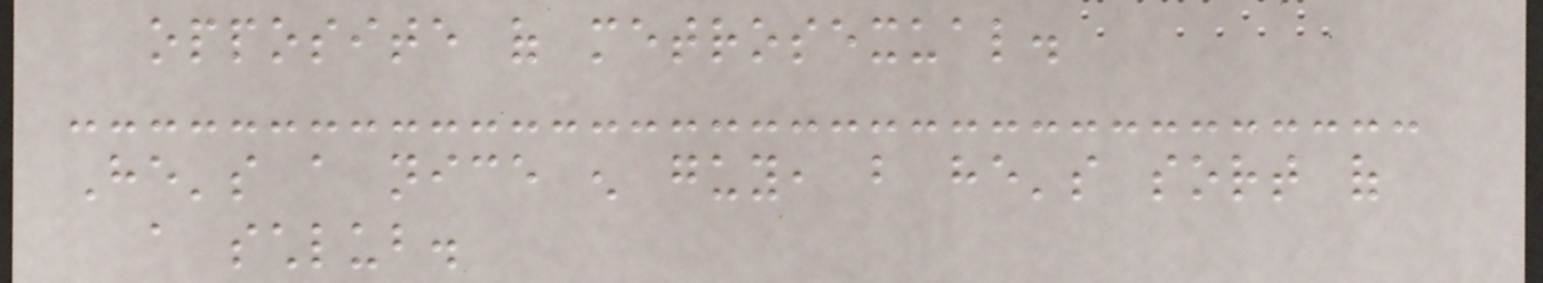opposite of metrosexual.
He's a nice enough guy, but he's sort of
a schlub.
